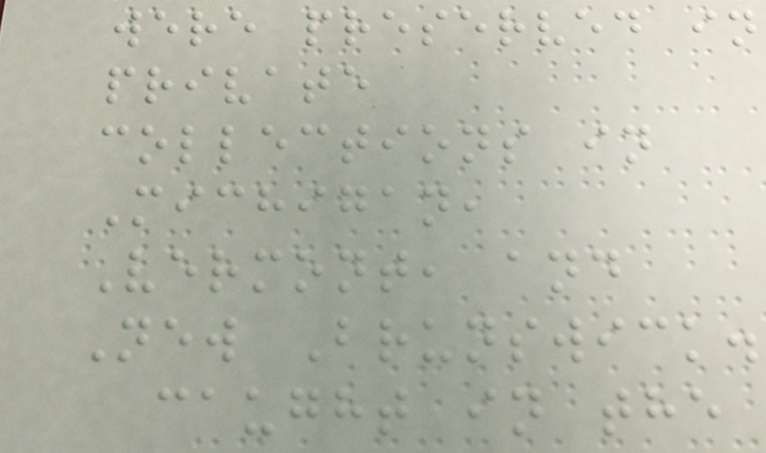were preserved in
private
collections in
Michigan,
Vermont, and
New Brunswick.
caught in the
